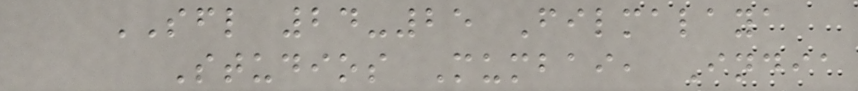SFL 24-25 Filmalaya
Studios Mumbai, India
